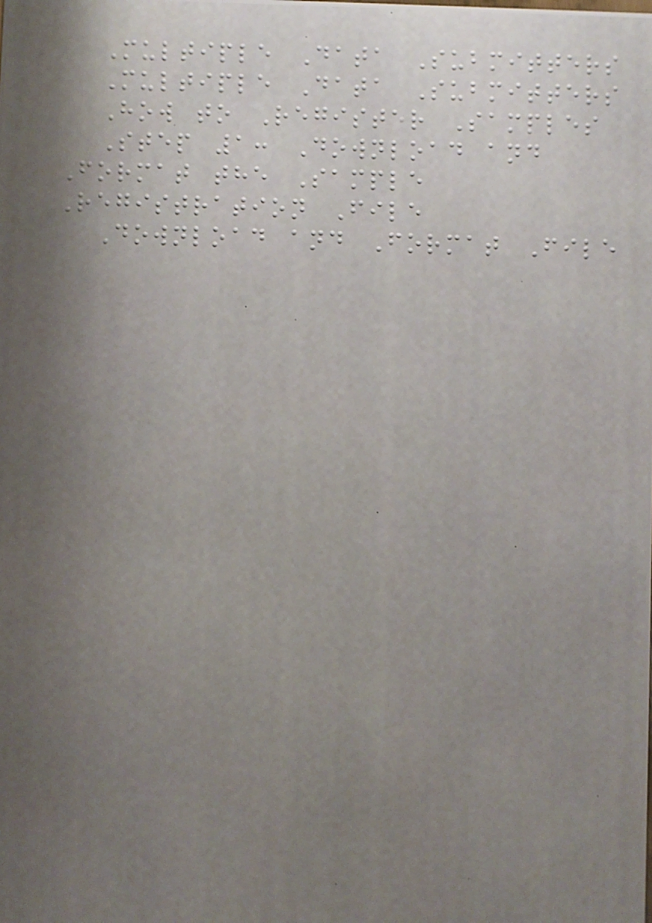Multiple Data Submitters
Multiple Data Submitters
How to Register Samples
Step 1: Download and
Format the Sample
Registration File
Download and Format File
